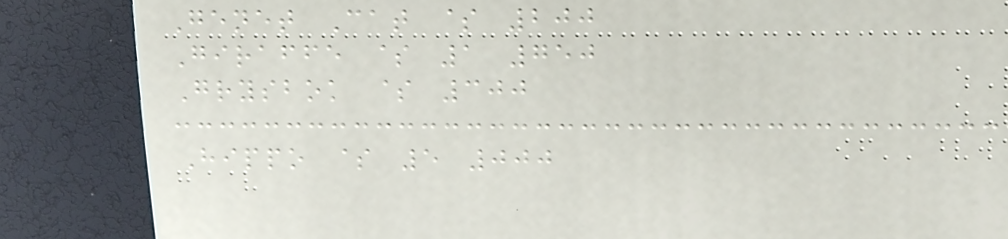Genet Cat $ 200
Giraffe $ 1 750
Grysbok $ 300
Hippo $ 5 000
